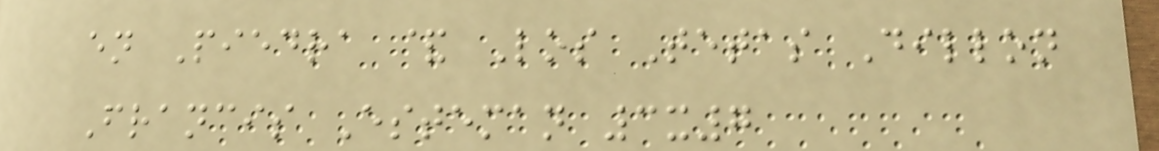en Piedra & Los Tetas Dillon
Francis Esteman 3x7
